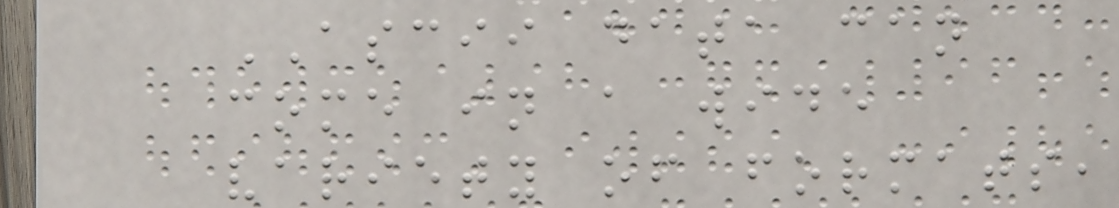ASCII data can
come in a wide
variety of formats,
